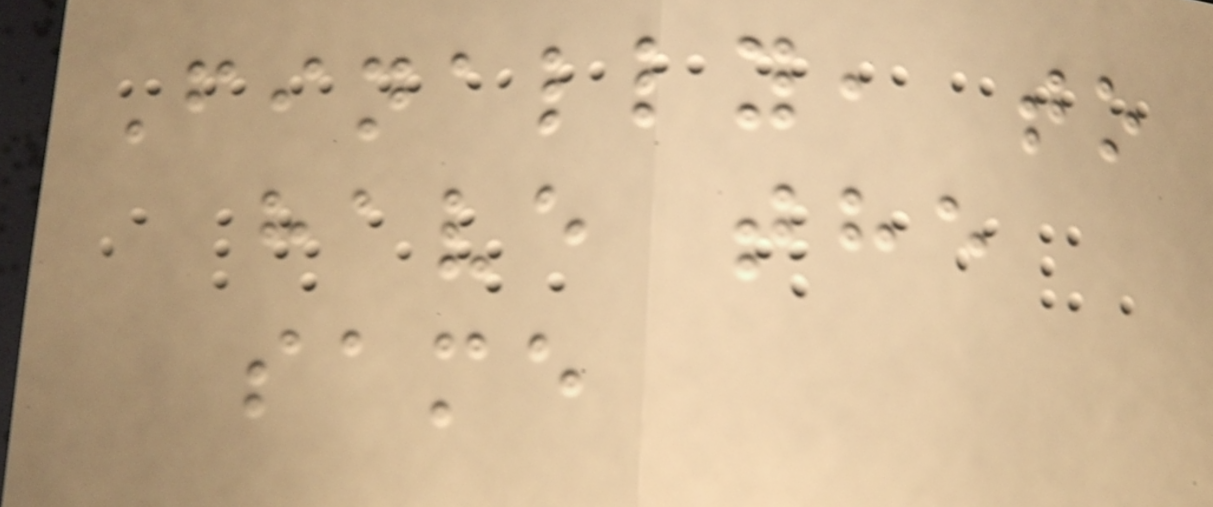Finally, to
have the
same
